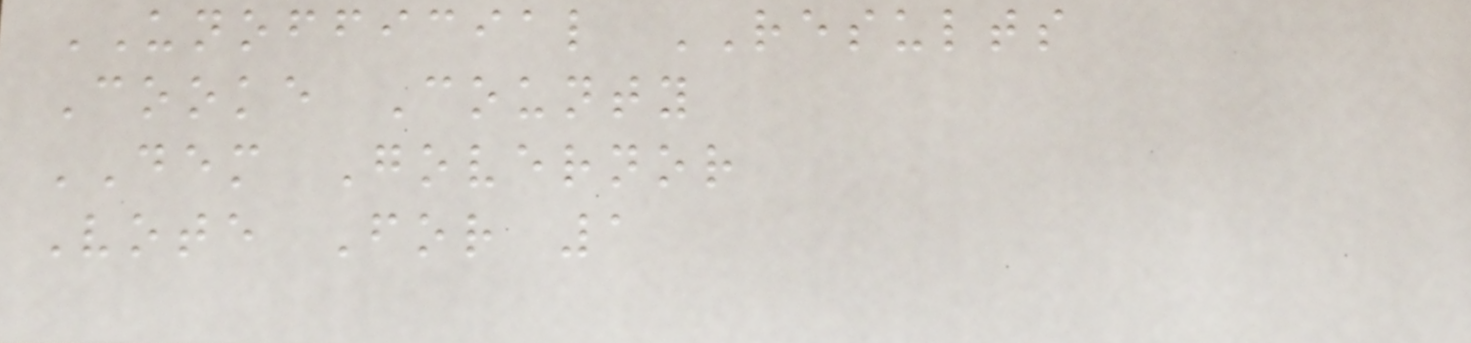UNOFFICIAL RESULTS
Cooke County
DEM Governor
Vote For 1
